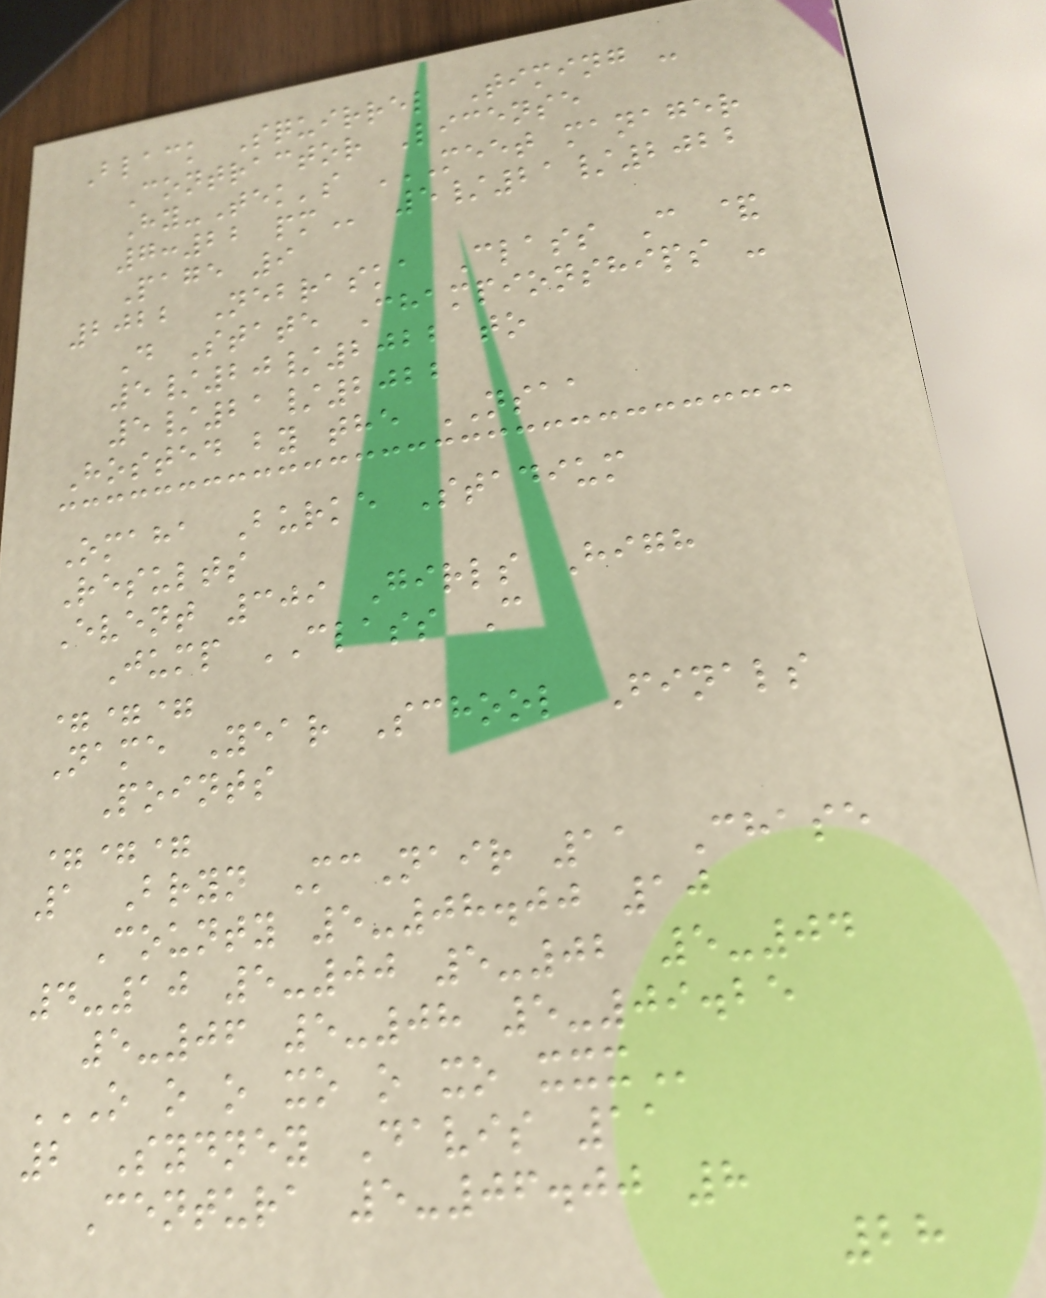Black Squirrel Timing -
Contractor License
Hy-Tek's MEET MANAGER
7:22 PM 5/21/2022
Page 9
2022 Nebraska Class C &
D State Championships -
5/20/2022 to
5/21/2022
Hosted by the NSAA
Omaha Burke Stadium
Results
Event 309 Girls High
Jump CLASS C
===
Name Year School Finals
Points
===
1 Bryn McNair 11 Chase
County 5-08.00 10
4-10 5-00 5-02 5-04
5-06 5-08 5-09.25
O O O XO O XO XXX
2 Sydney Davis 11
Centura 5-06.00 8
28
